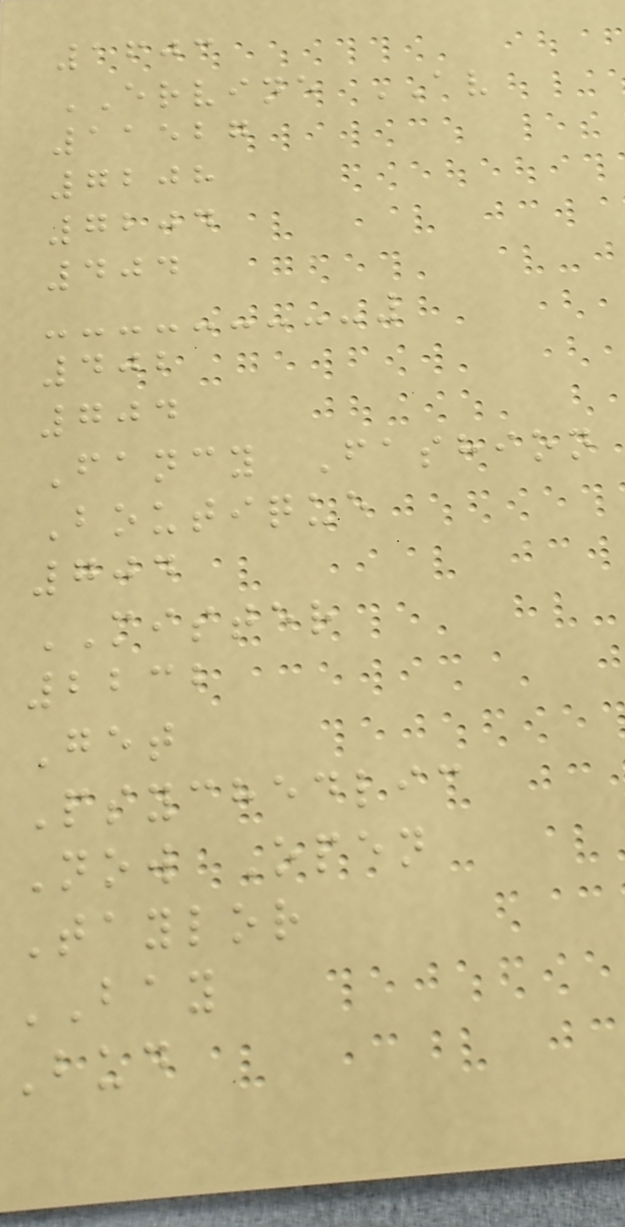1603
ERVINE AV
11527
7208
7204
404
402
704
Fancy Fashion
Boutique
704
MISTER
2232
Get
Psychedlic
Now Open
Taylor
BAY
Bud
